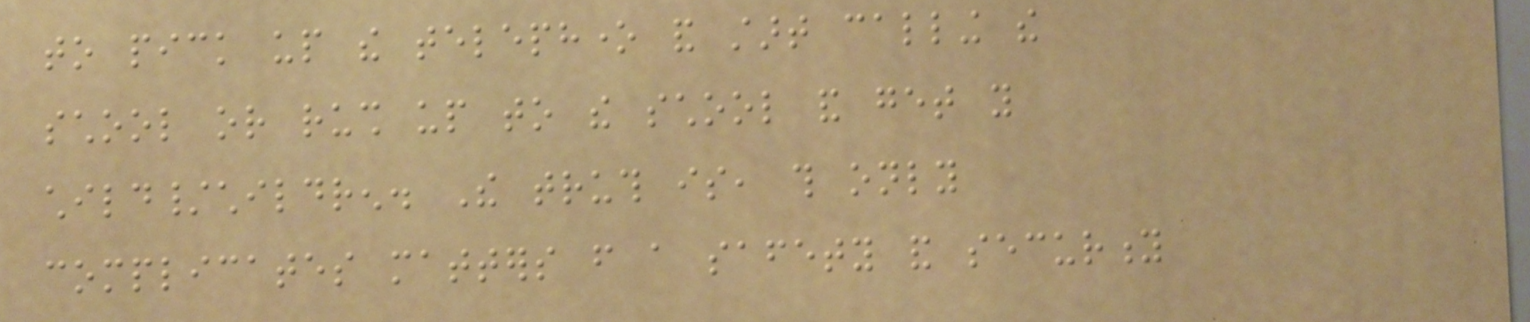to pick up the telephone and start calling the
school or rush up to the school and get you
child/children. The truth is, this only
complicates matters from a safety and security
